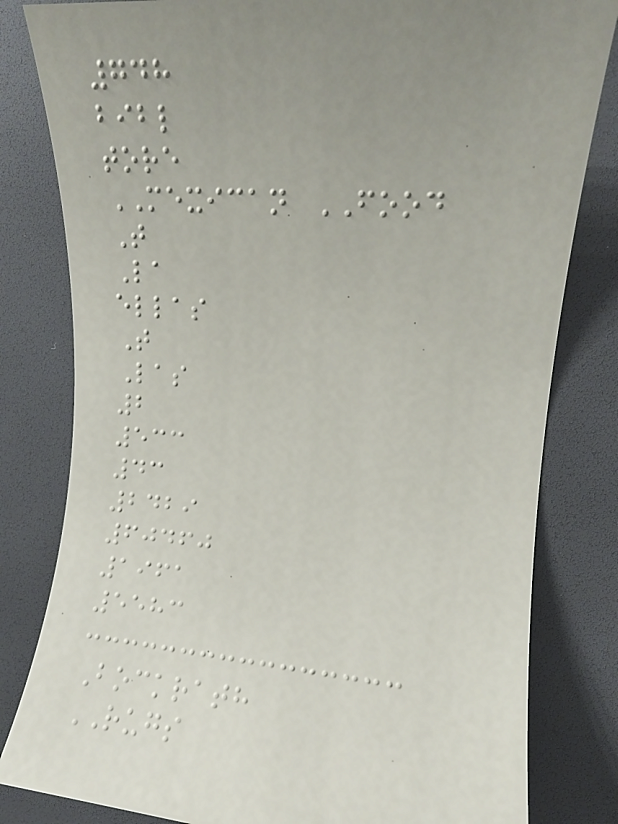748
bibl
tore
MEXICAN FOOD
T
La
ellas
T
Las
2
533
43
2429
60460
1961
5583
Bockrath
RUGS
